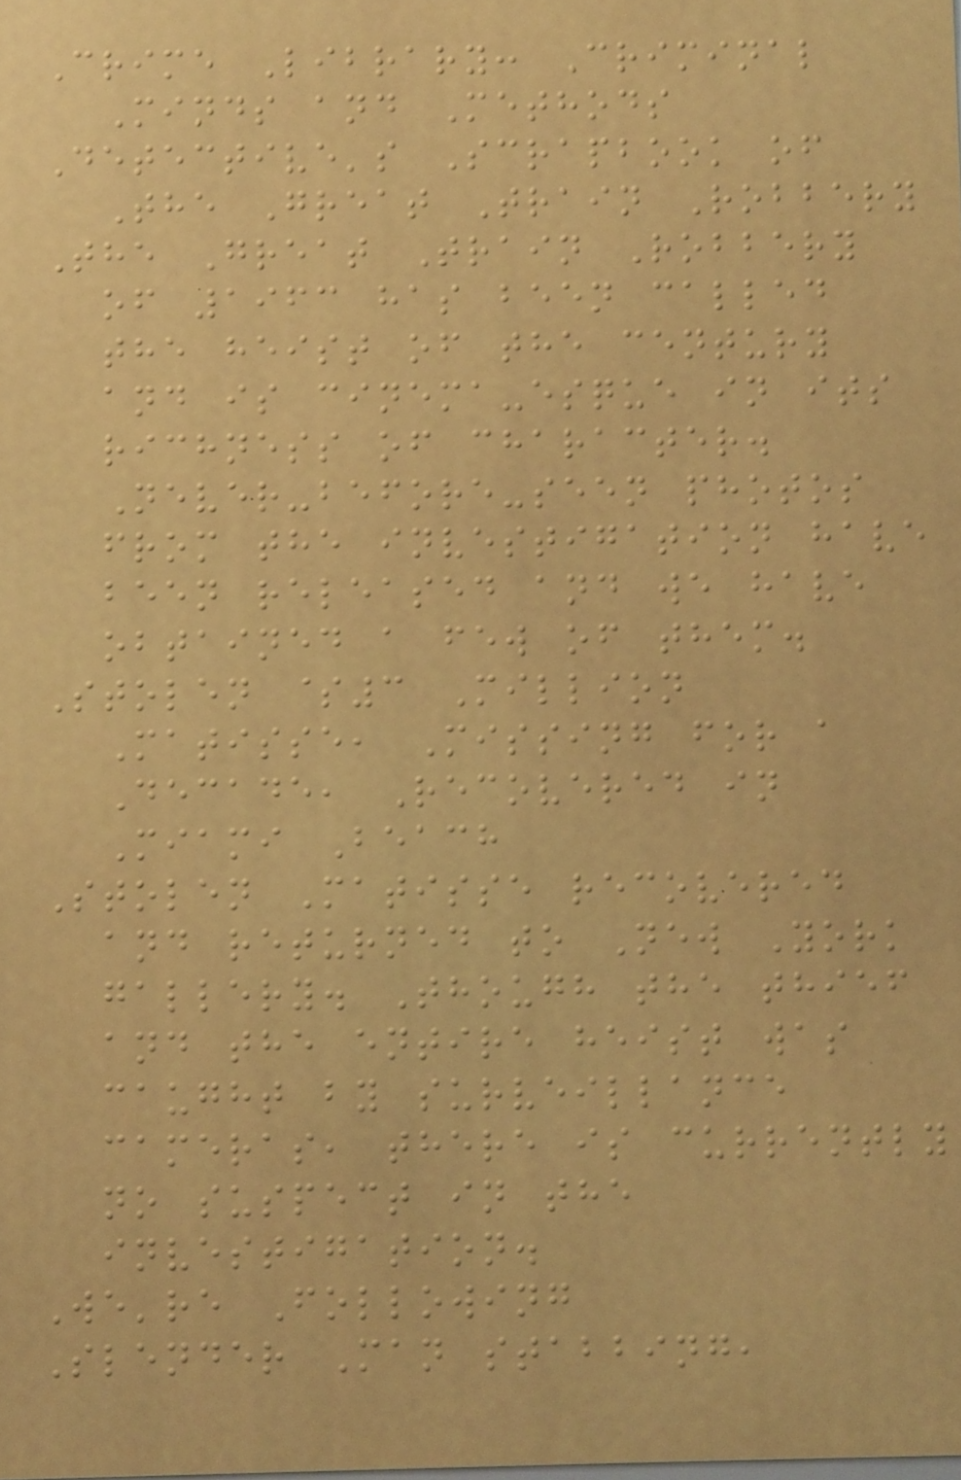Crime Library: Criminal
Minds and Methods
Detective's Scrapbook of
The Great Train Robbery
The Great Train Robbery
of 1963 has been called
the heist of the century
and is cinema-esque in its
richness of character.
Never-before-seen photos
from the investigation have
been released and we have
obtained a few of them.
Stolen $3 Million
Matisse, Missing for a
Decade, Recovered in
Miami Beach
Stolen Matisse recovered
and returned to New York
gallery. Though the thief
and the entire heist was
caught by surveillance
cameras, there is currently
no suspect in the
investigation.
We're Following
Slender Man stabbing,
